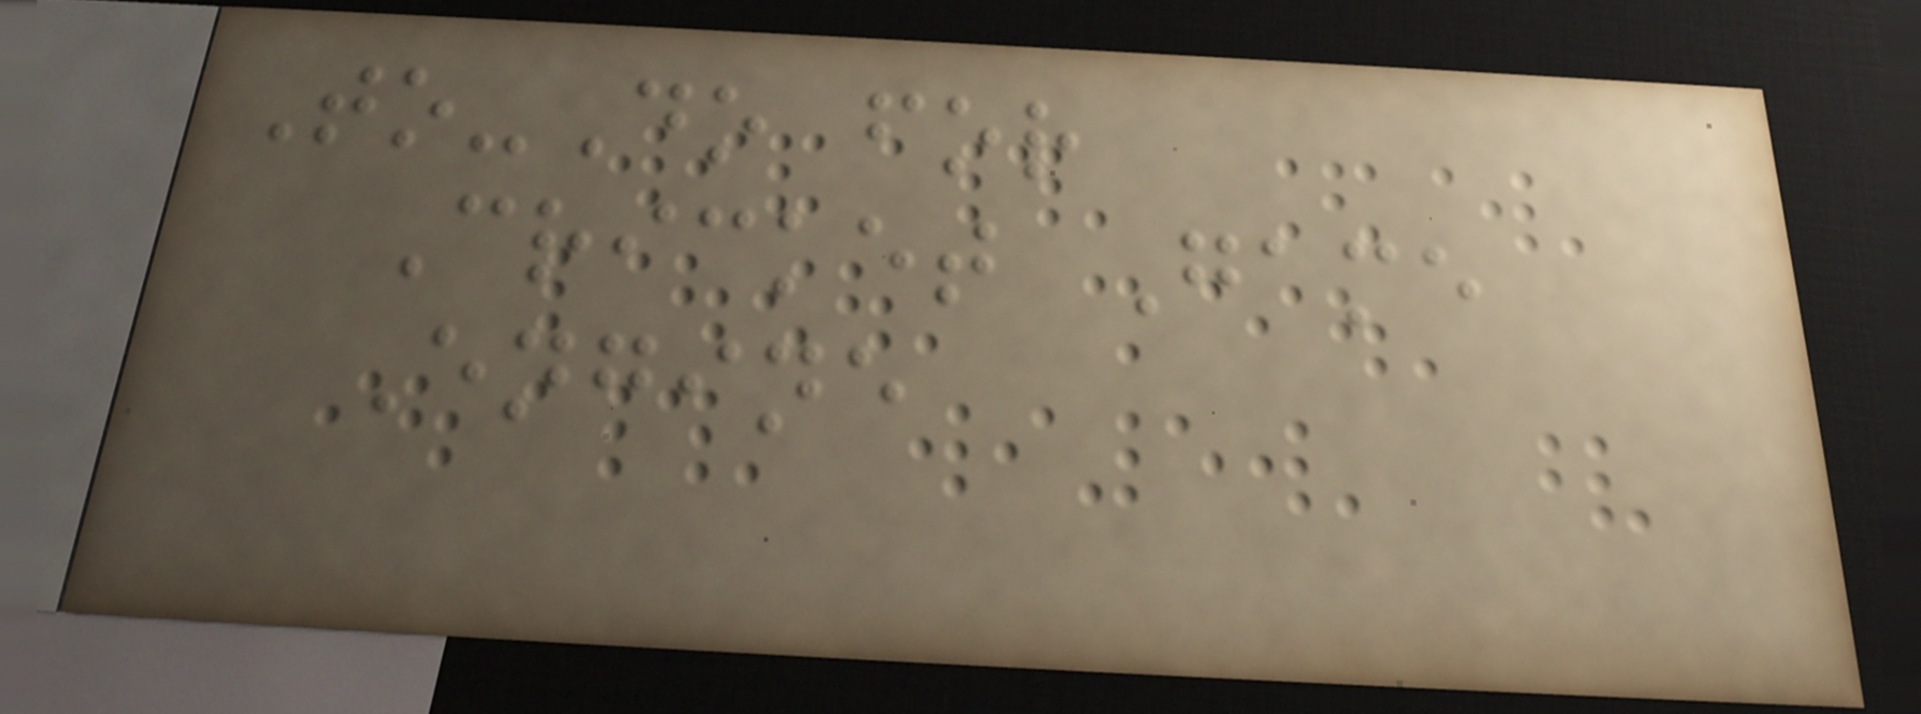To-Do for
Cricket Game
Engine
